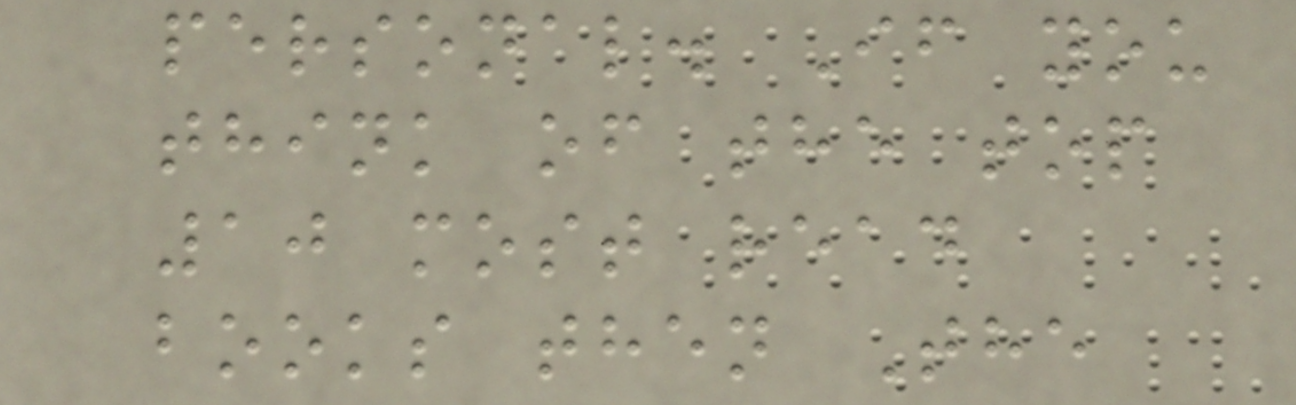personal. If you
think of the top
10 most read
books then The
